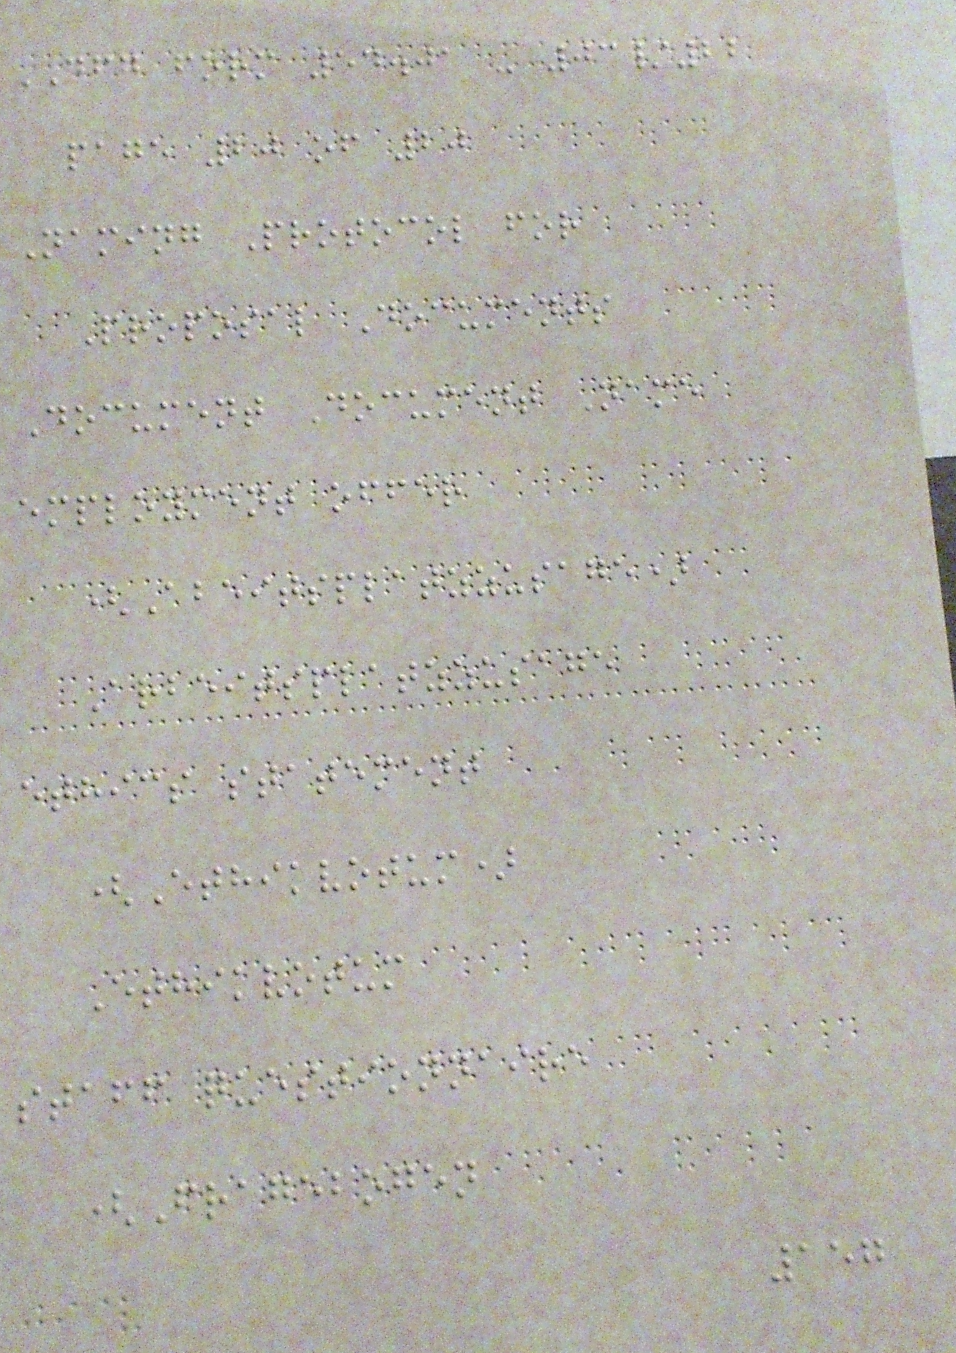DFG form 54.01 - 03/22
page 20 of 20
Naming Protocol for
Proposal Documents
Document Document Name
employment offer
(Abeitsplatzzusage)
Arbeitsplatzzusage
ethics statement
(Ethikvotum)
Ethikvotum
staff questionnaire
(Fragebogen
157
